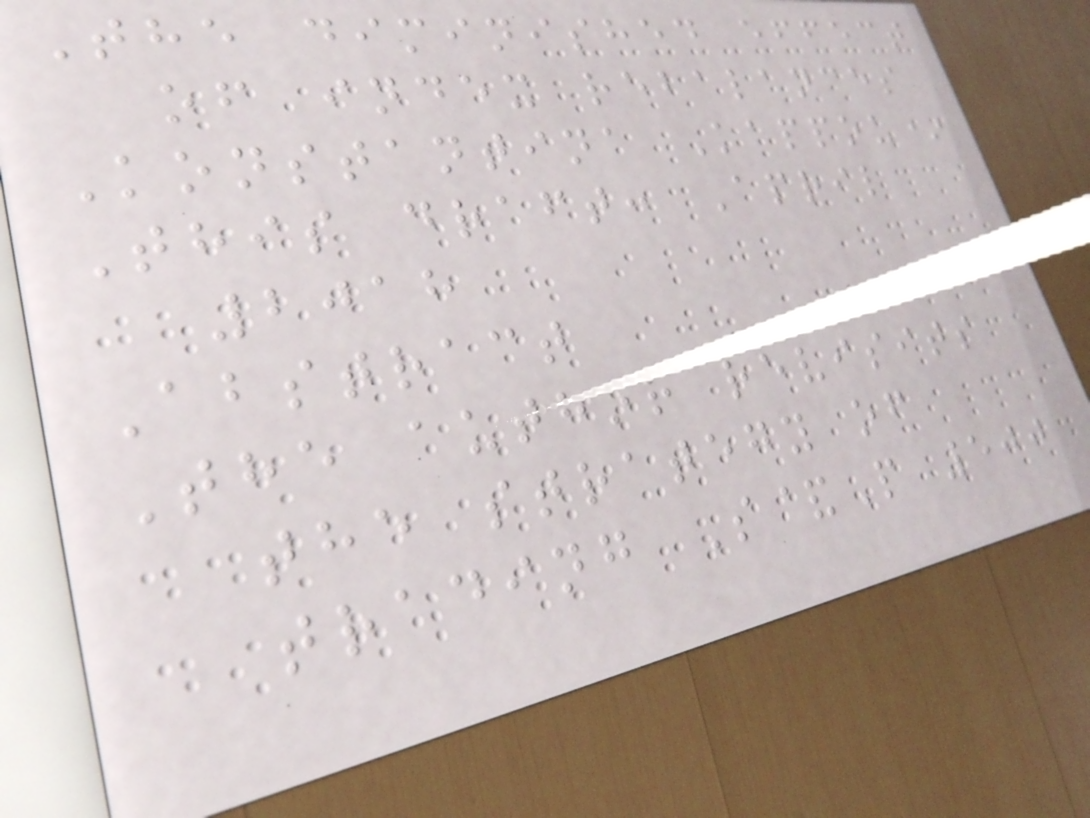The diminished effect
of index rebalances
Konstantina Kappou*
This draft: April
2018
Abstract
The author revisits
the strategy of
trading S&P 500
